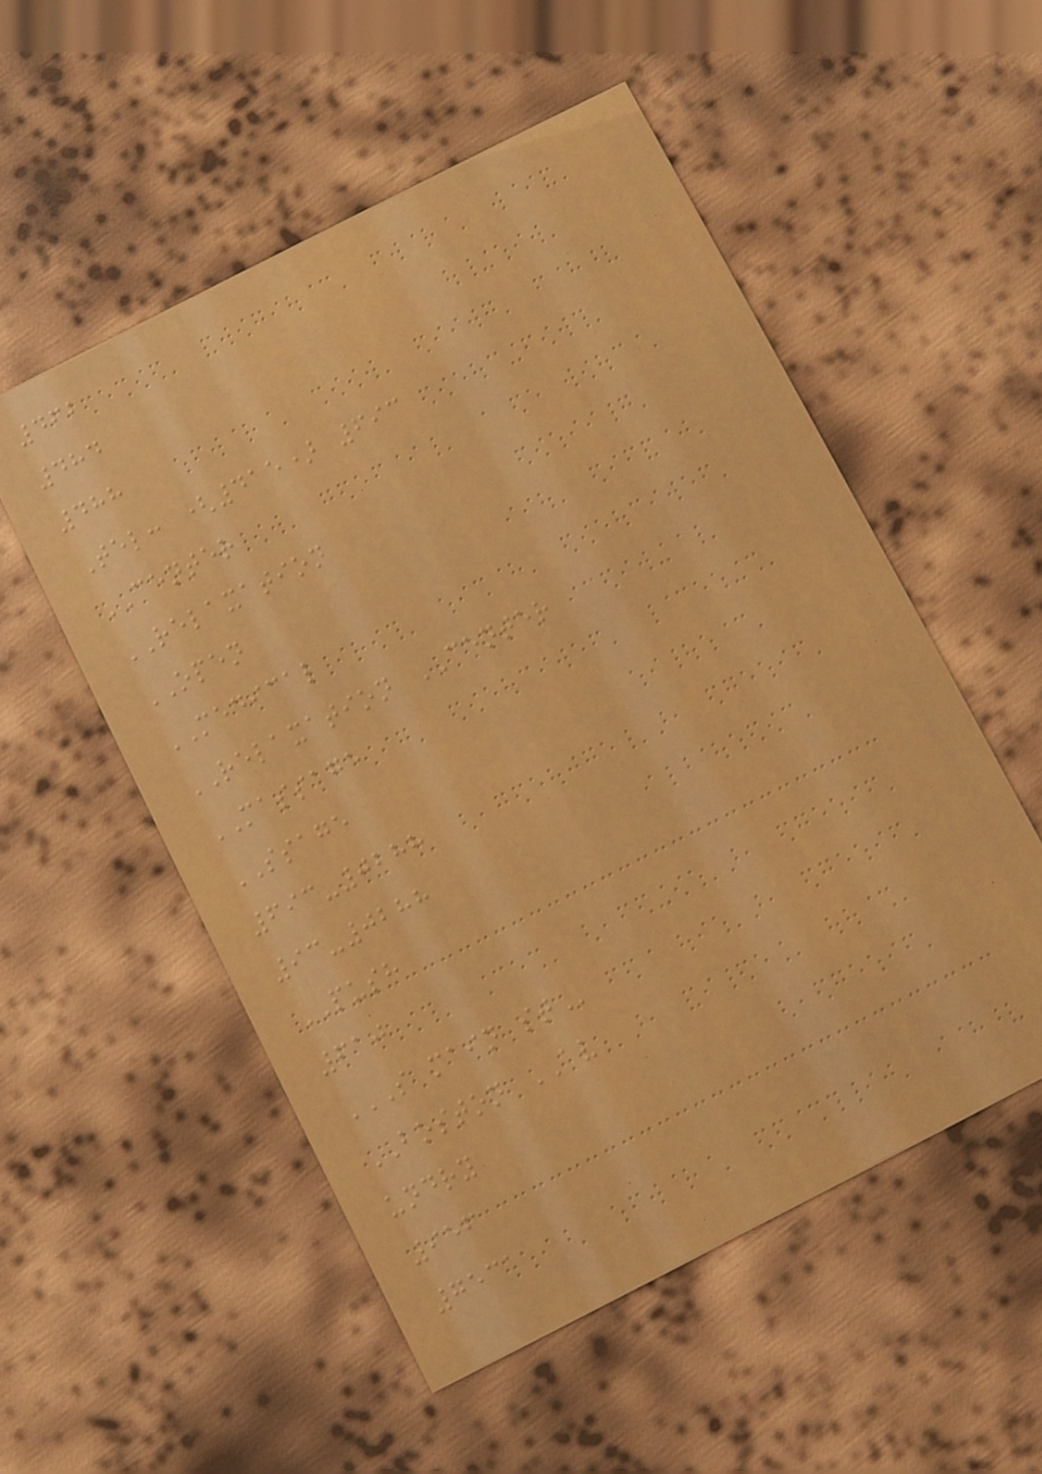462
484
488
Tel: (415) 693
CENTER
RELAXATION
OPEN
MEDICAL
RELAXATION CENTER
MASSAGE
SSAGE
693-0288
93-0288
PUSH
610
S MAIN ST
BOSTON AV
undry
956
7531
